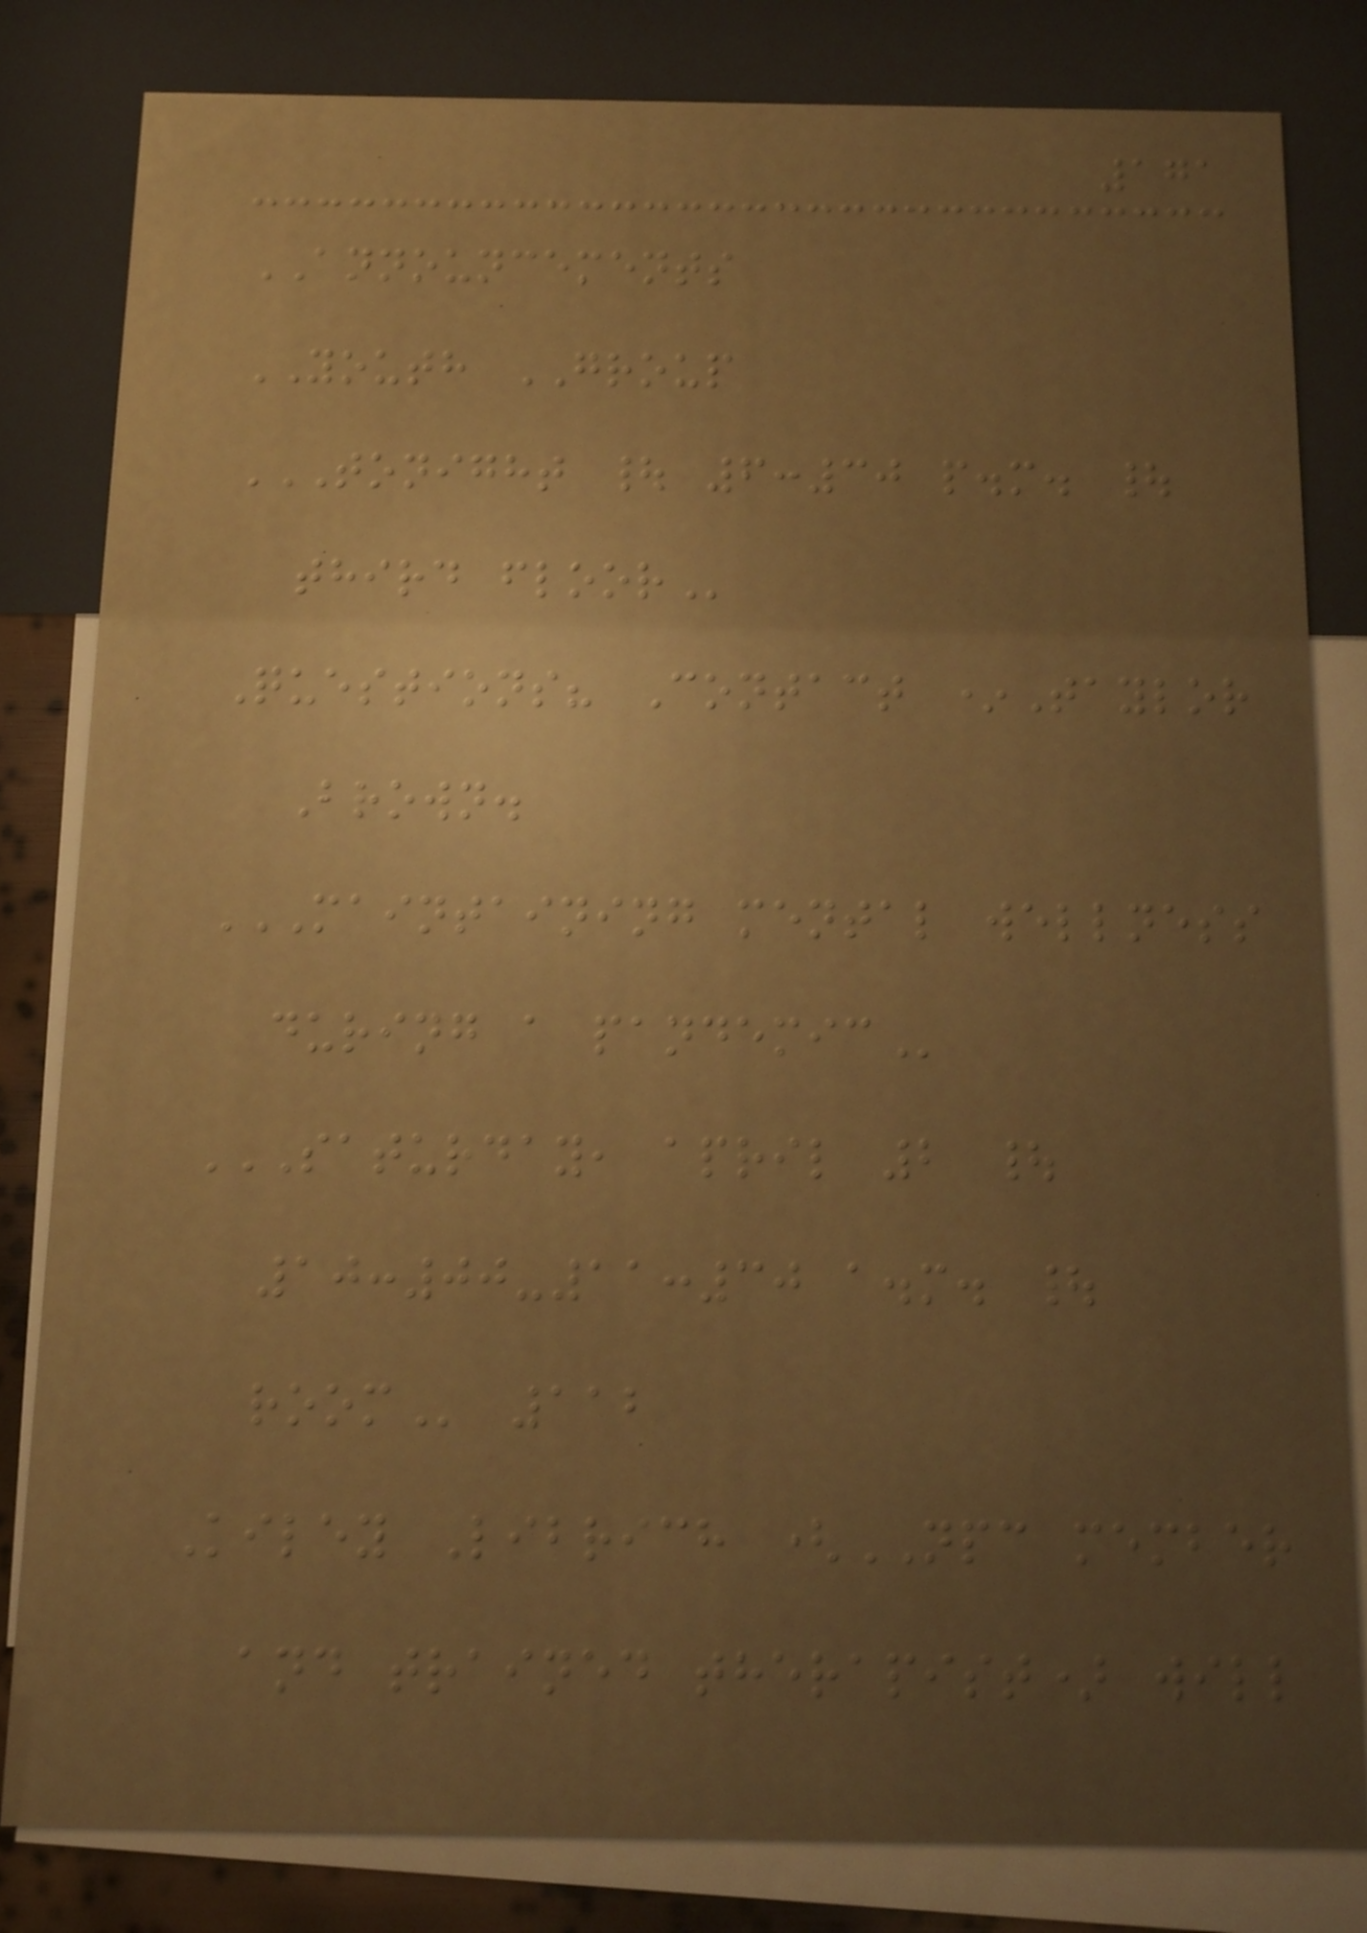171
ANNOUNCEMENTS
YOUTH GROUP
TONIGHT | 6:30 P.M. |
THIRD FLOOR
Questions? Contact *Taylor
Brown.
MAINTAINING MENTAL WELLNESS
DURING A PANDEMIC
SATURDAY, APRIL 2 |
10:00-11:30 A.M. |
ROOM 112
Kiley Librich (NPC member
and trained therapist) will
